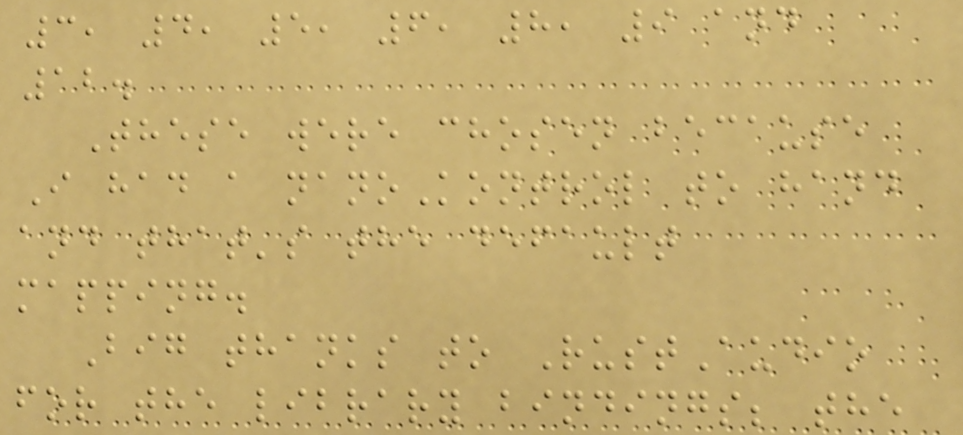3, 4, 5, 6, 8, 9 and
12.
These were chosen because
I had a nanoKontrol to hand
and that's the default
mapping.
Big thanks to RustAudio
for the library bindings; the
